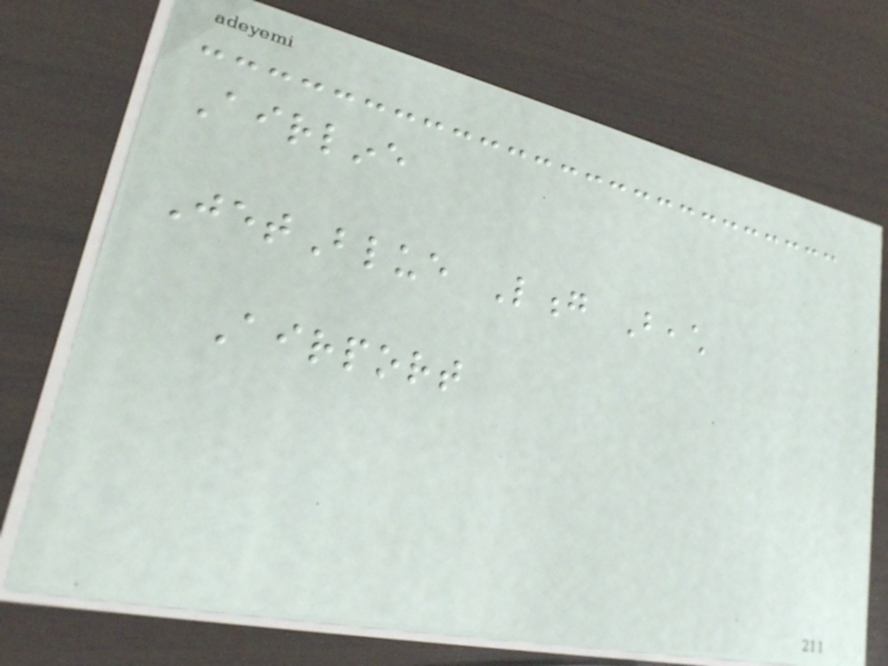Airline
JetBlue Long Beach
Airport
